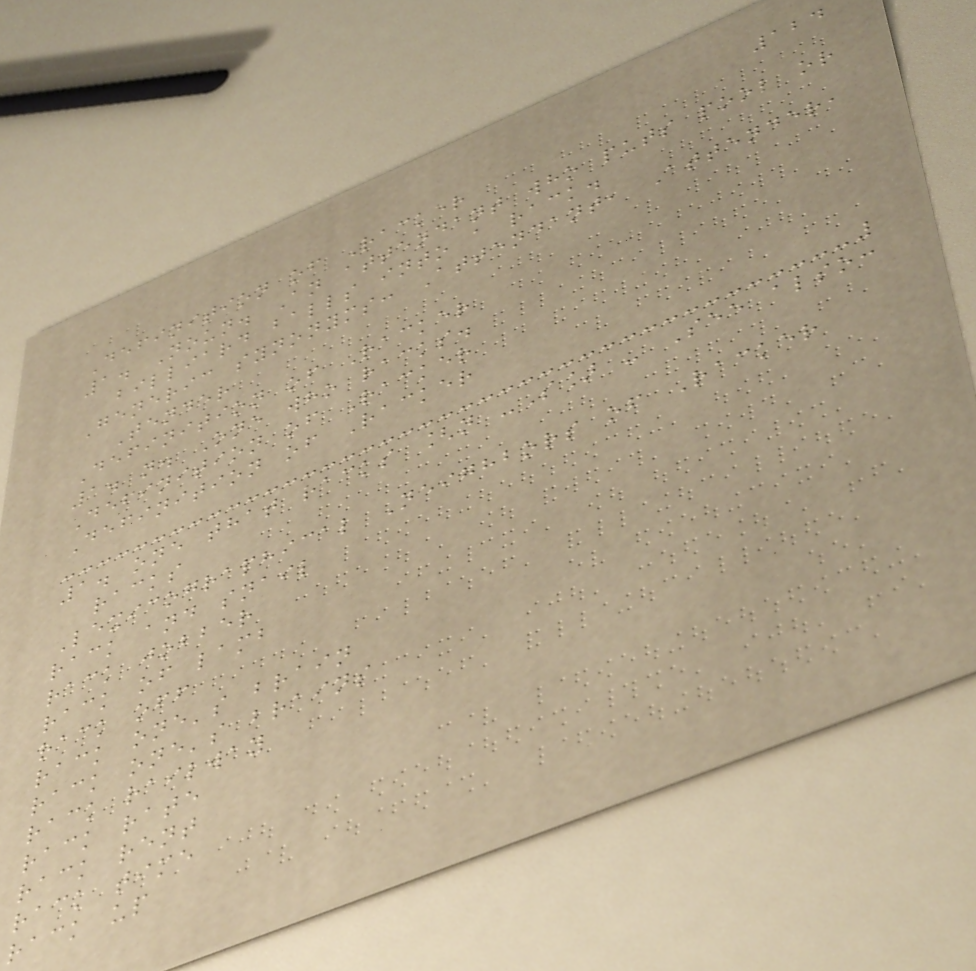124
Definition of Racker
1. Noun. An attendant who puts pool or
billiard balls into a rack.
Generic synonyms: Attendant, Attender,
Tender
Definition of Racker
1. n. One who racks.
Definition of Racker
Definition of Racker
1. one that racks [n -S] - See also:
racks
Lexicographical Neighbors of Racker
rack and snail
rack jobber
rack of lamb
rack off
rack one's brain
rack one's brains
rack railway
rack rate
rack rent
rack time
rack up
